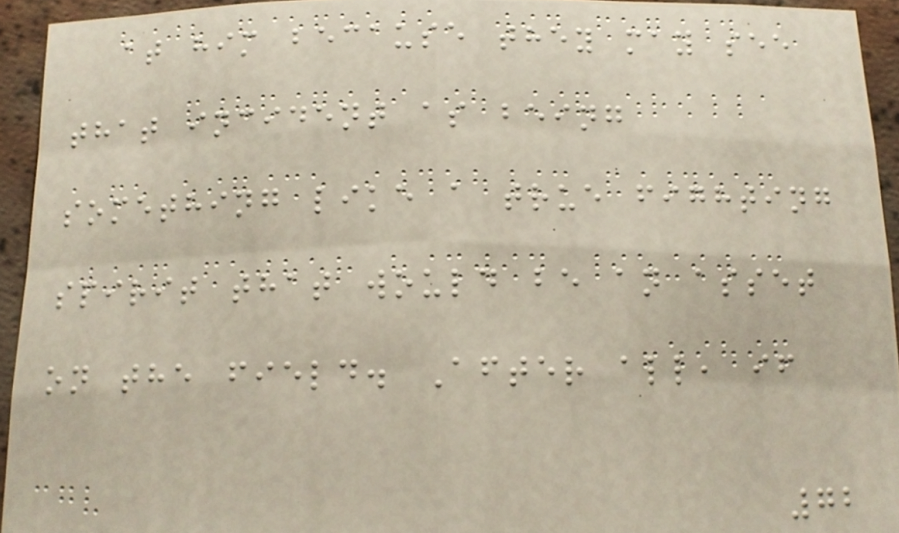at him because they may see
that incident as being
something like a true fighting
spirit that would be an asset
on the field. After all, if
72
